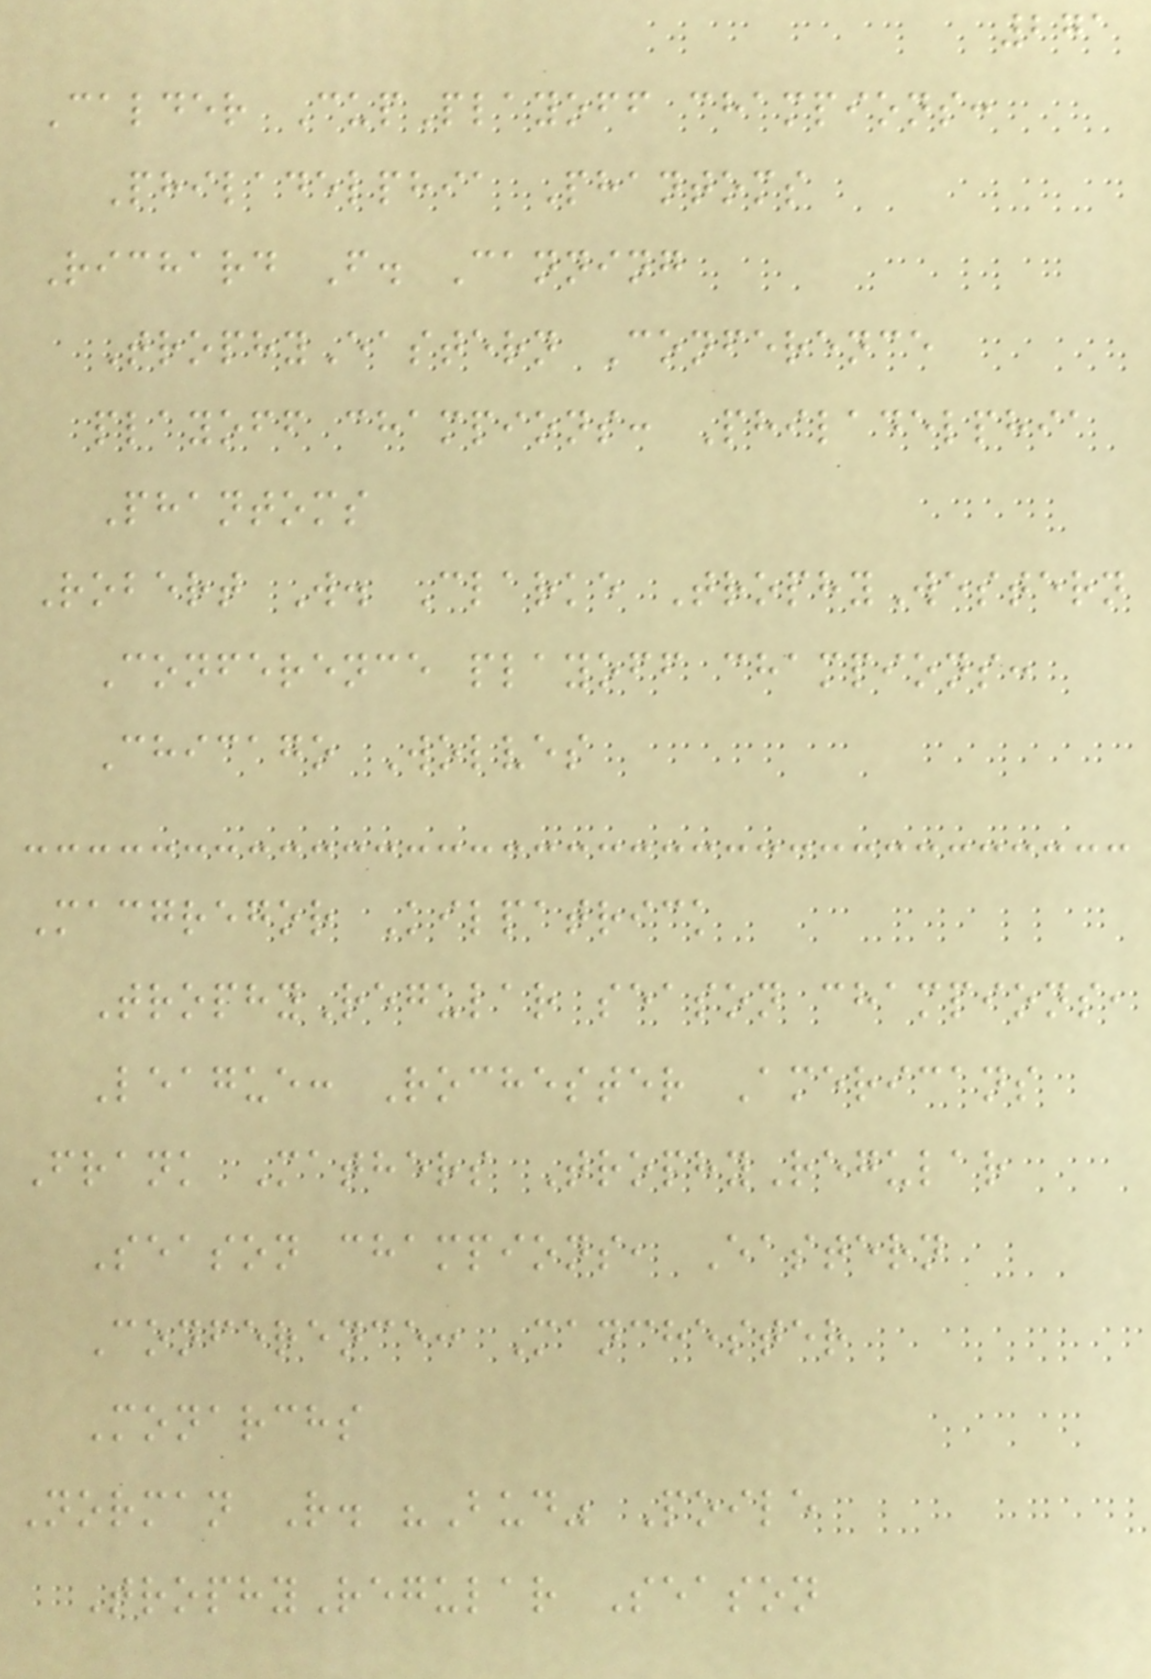271
Calder CupPlayoff champions:
Philadelphia Phantoms
Richard F. Canning
TrophyEastern Conference
playoff champions: Philadelphia
Phantoms
Robert W. Clarke TrophyWestern
Conference playoff champions:
Chicago Wolves
Macgregor Kilpatrick
TrophyRegular season champions,
League: Rochester Americans
Frank Mathers TrophyRegular
Season champions, Eastern
Conference: Manchester
Monarchs
Norman R. "Bud" Poile
TrophyRegular Season
